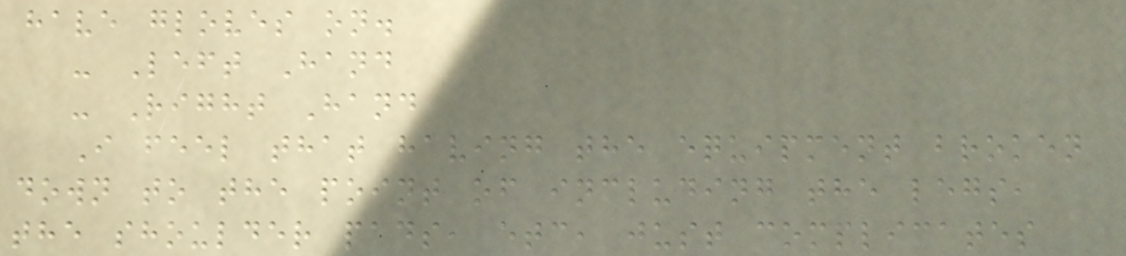have gloves on.
- Left Hand
- Right Hand
I feel that having the equipment broken
down to the point of including the legs,
the shoulder pads, etc, just complicates
